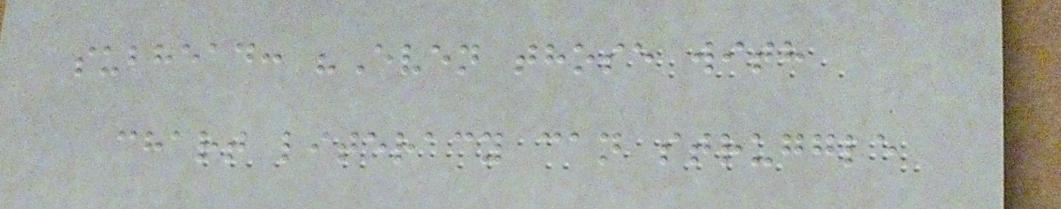subhead: "Even those with
chart literacy can struggle
